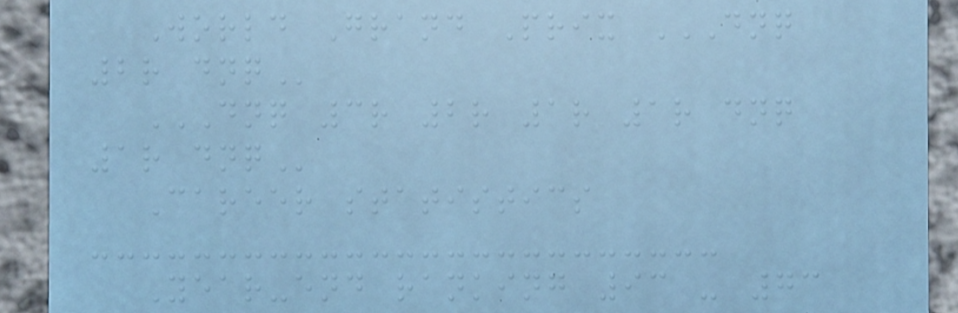World Grand Prix DNQ
2R DNQ
DNQ 3R 2R 1R 1R DNQ
1R DNQ
Career statistics
Year-end ranking 93 - 73
